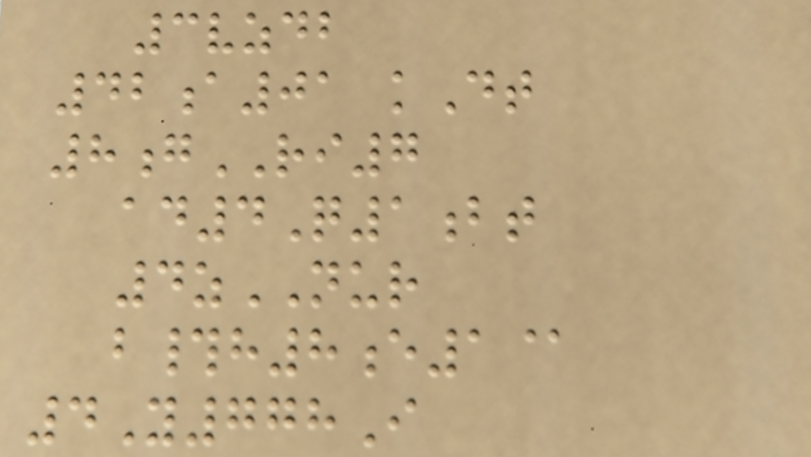3vzdb
42a01 kDt
8gRI7
ad4Q1bt
4zNUR
b#h8e1@
4Y778I
